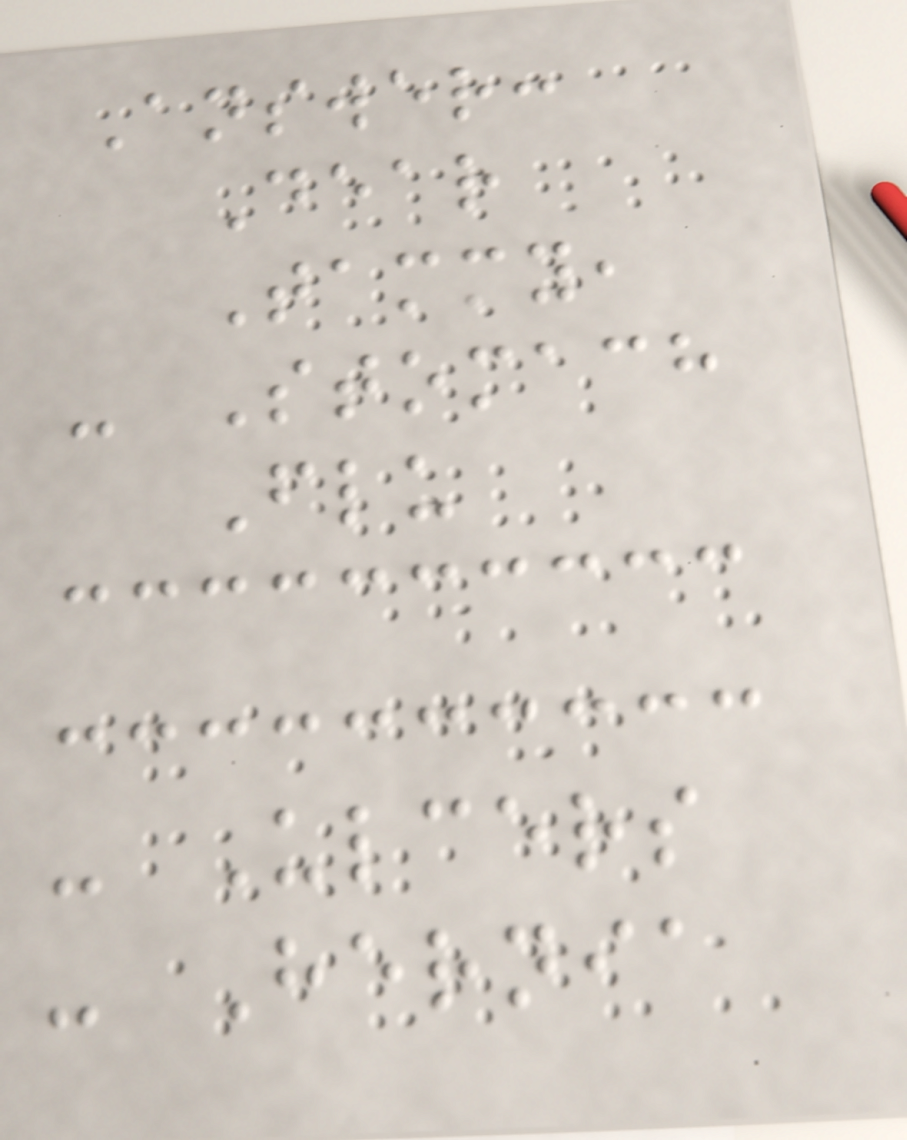Answer:
Dear
Tammy,
- Stomach
Flu
- Ulcers
- Hernia
